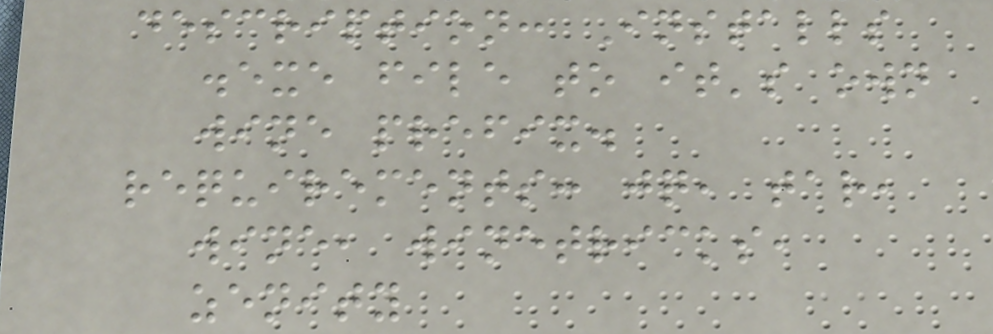description: Installs
.exe file to it's own
wine prefix.
requirements: jq, tar,
wine, winetricks,
zenity
